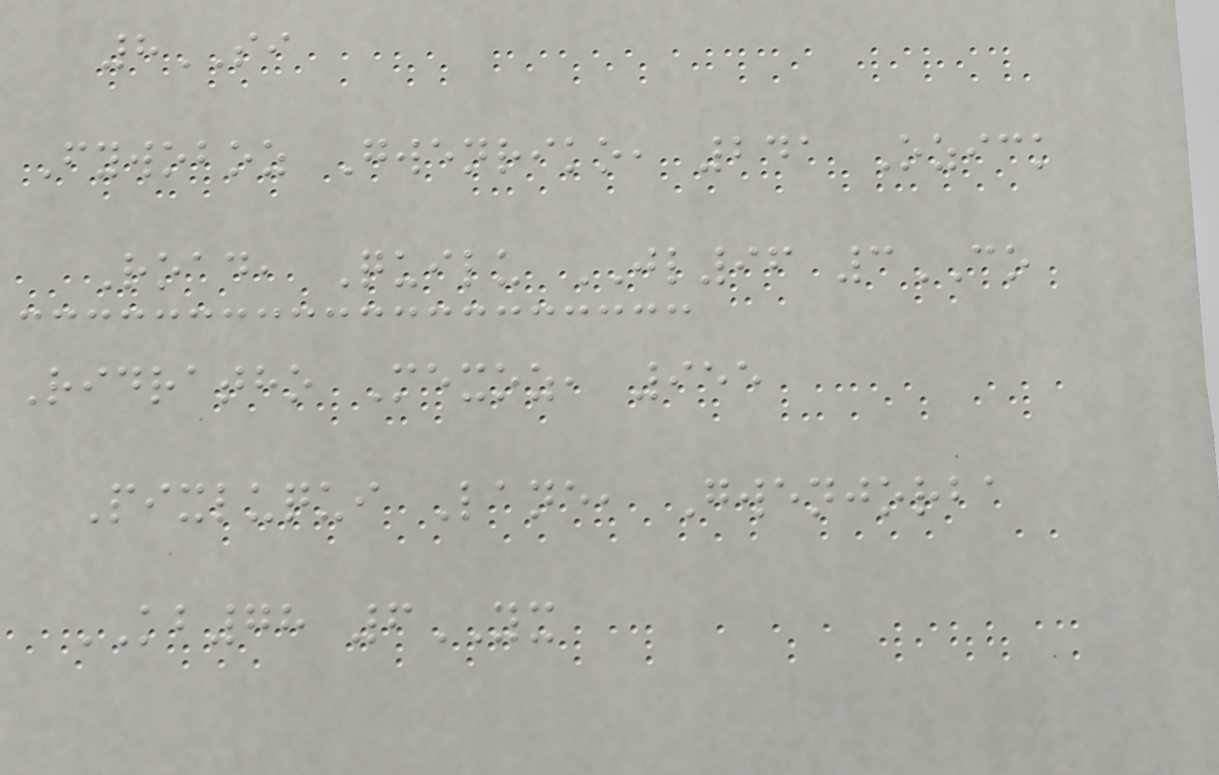8SI
Fywoboz Gwenriko, 241 Ozick
Road, Quilu JL96 3CO
Ridratho Mexoz, 955
Pixluqui Lane, Gwenjorba
KB78 6YX
